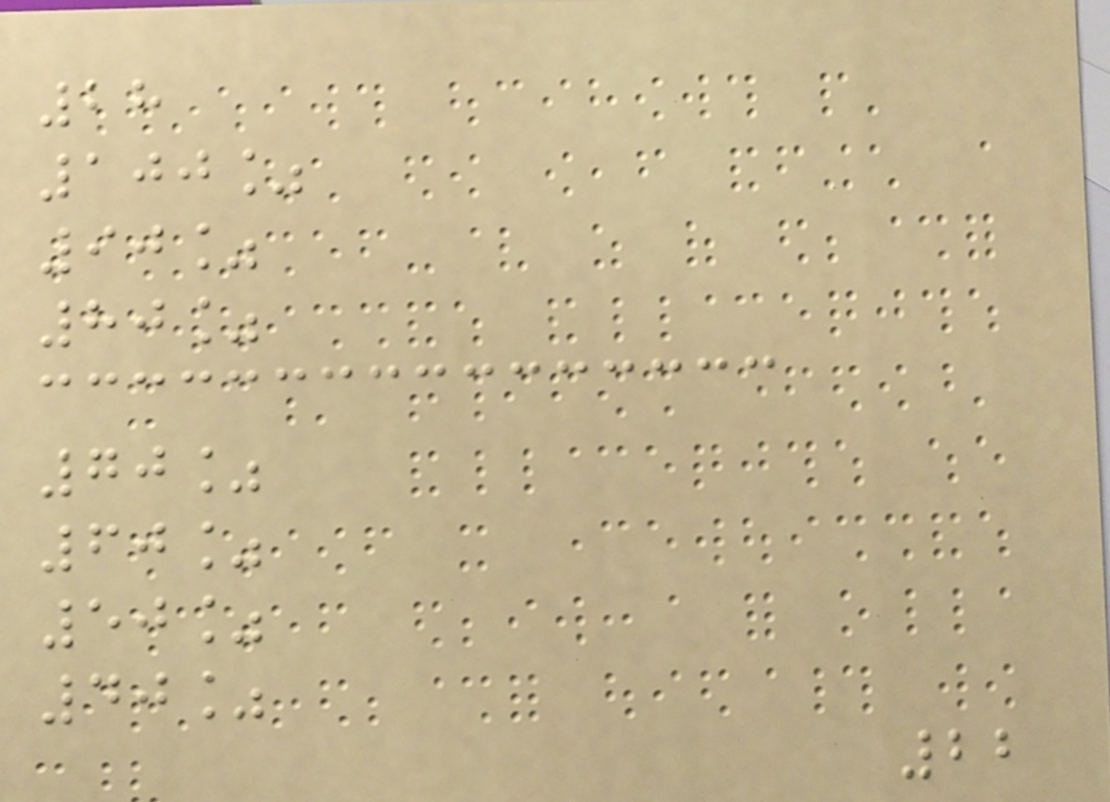28
100%
90%
80%
70%
60%
50%
40%
22
